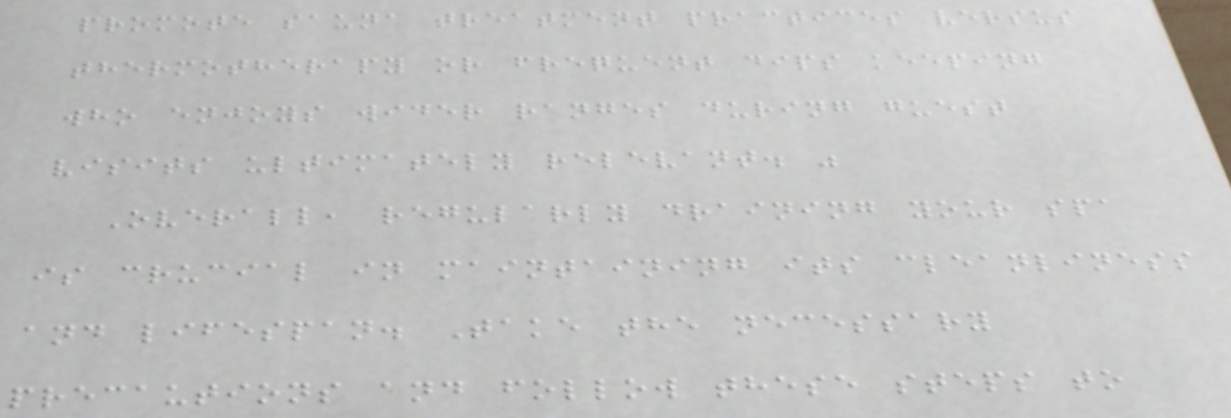promote sauna treatment practices versus
thermotherapy or frequent dips keeping
who enjoys wider ranges during guest
visits ultimately relevant. "
Overall, regularly draining your spa
is crucial in maintaining its cleanliness
and lifespan. Take the necessary
precautions and follow these steps to
